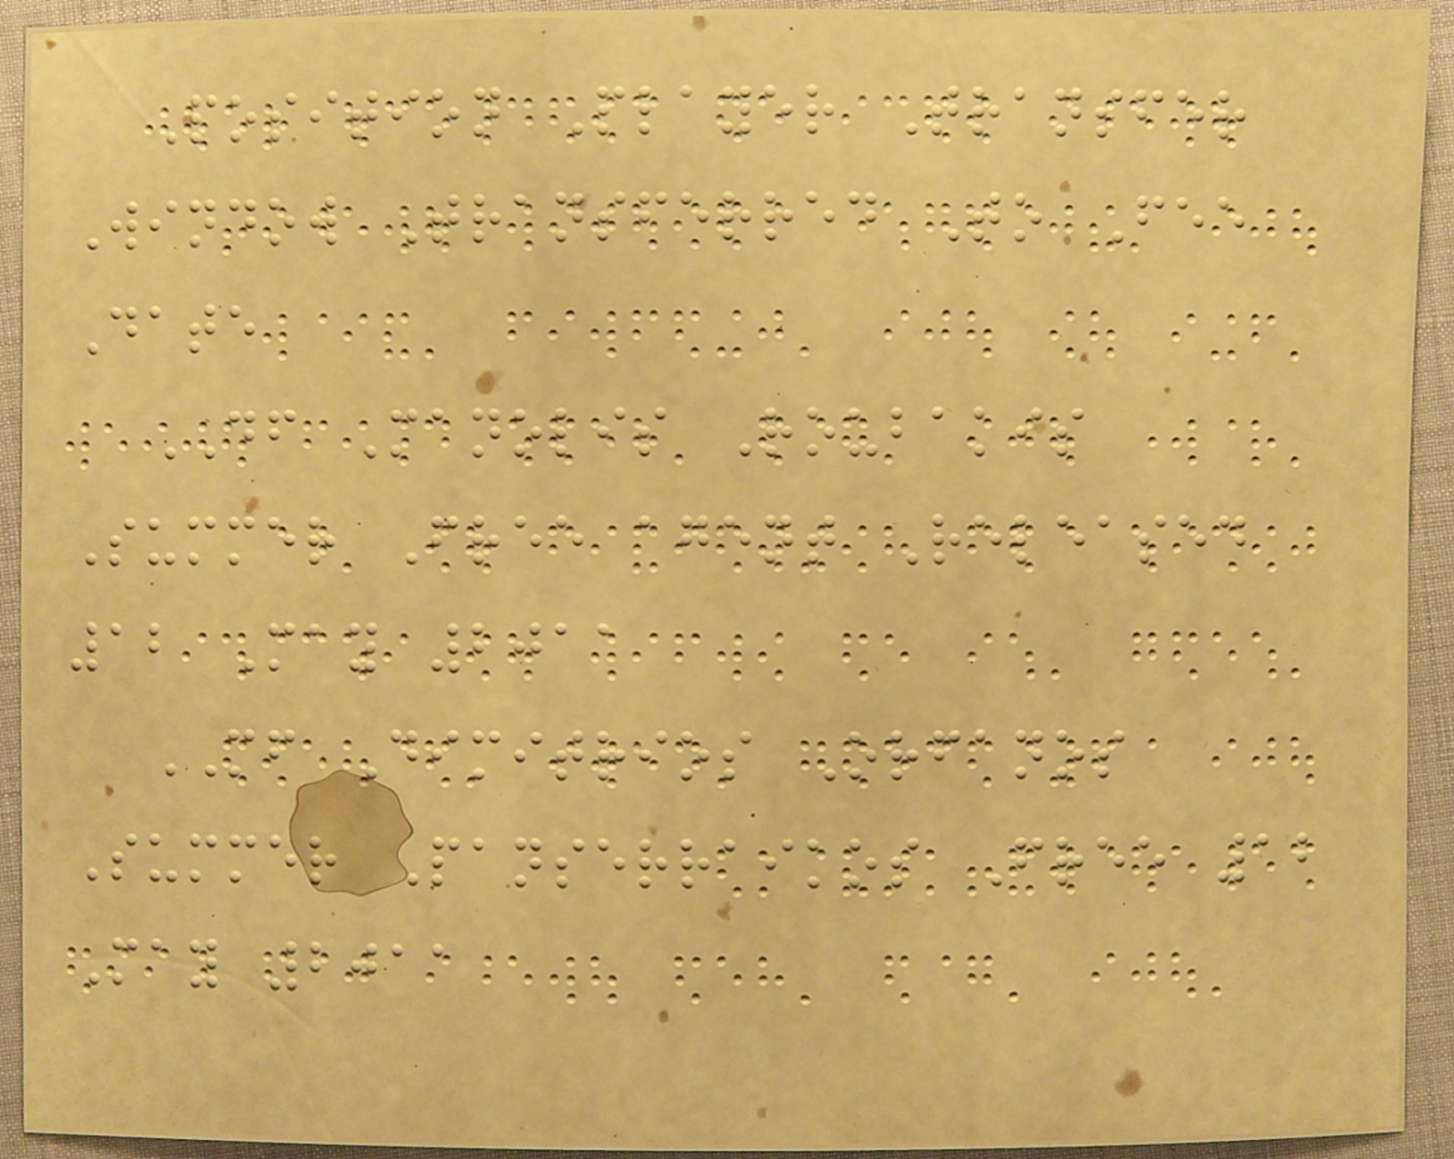Position Player Transfer
Window Transferred To Fee
Date
DF Manolis Roubakis
Summer Free agent Released
12 May 2011
MF Dimitrios Orfanos
Summer Panserraikos Free 12
May 2011
